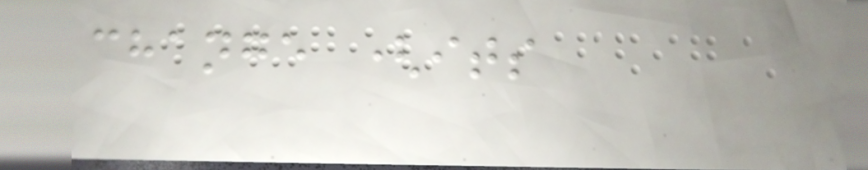change (its
